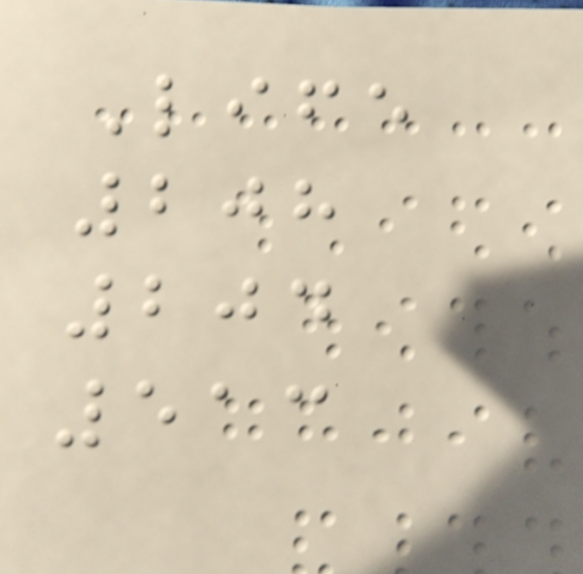Life
208
204
513
